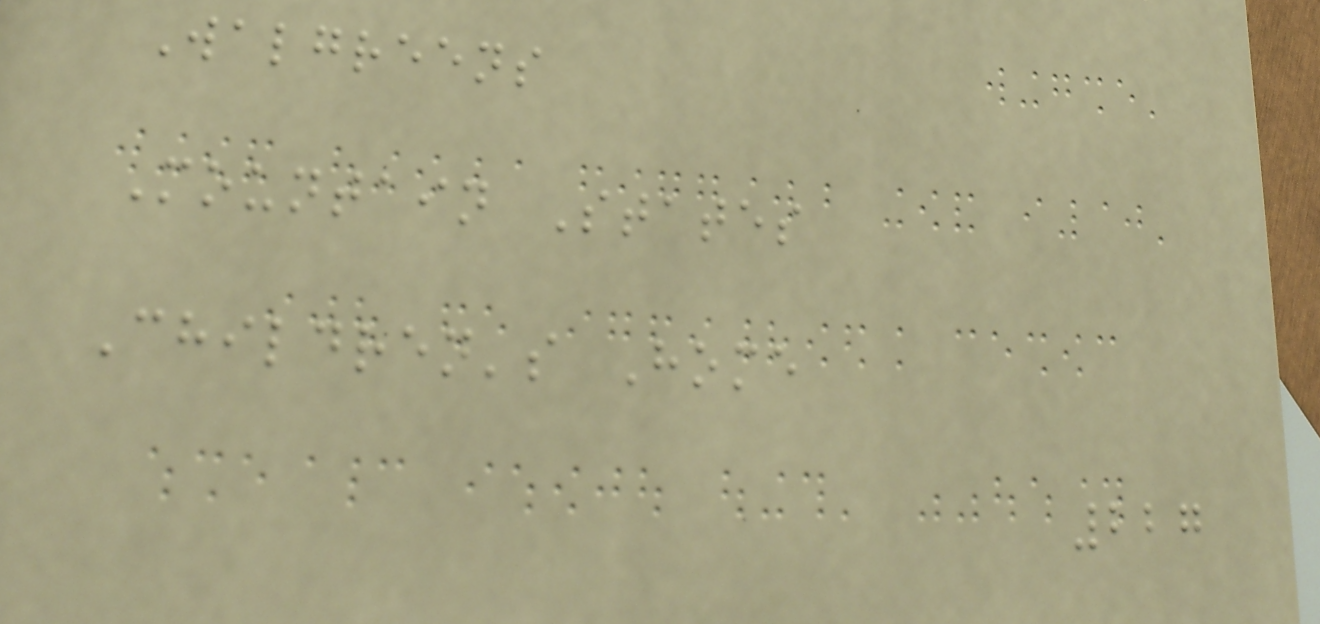Walgreens
Mountain States
Children's Home
227
